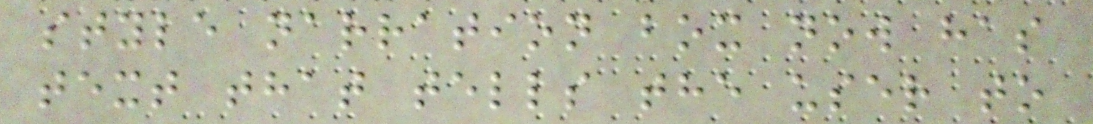style narration box now has
text that tells the user to
